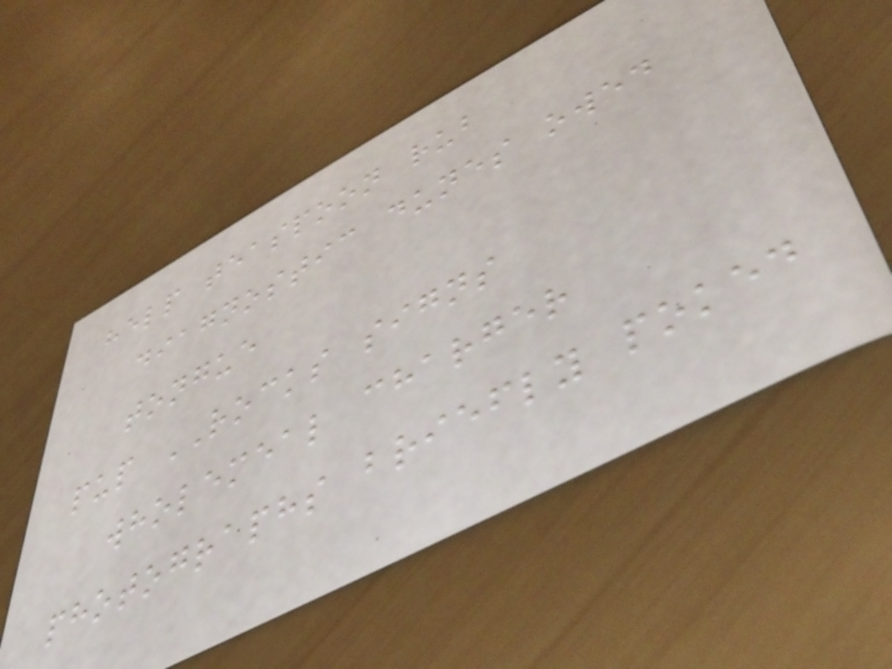help teaspoon rub
diagnostic dunes owed
tongue
pup ROCKS signs
wholemeal charger
photographs briefly poked
